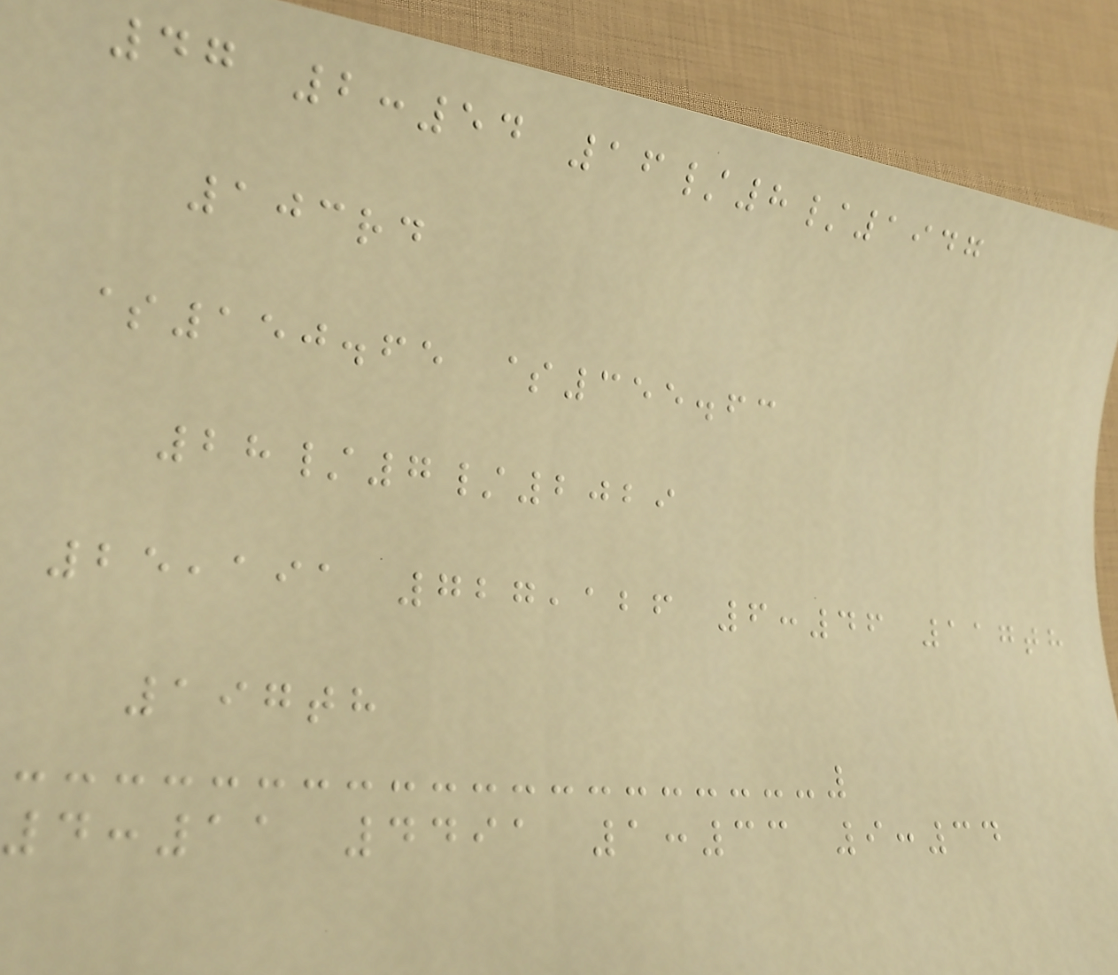47 2:54 16/8/1947
103rd
$150.65 $355.63
28/7/2029
25,191 727,126 6:46 117th
197th
4:11 4491 1:33 9:34
